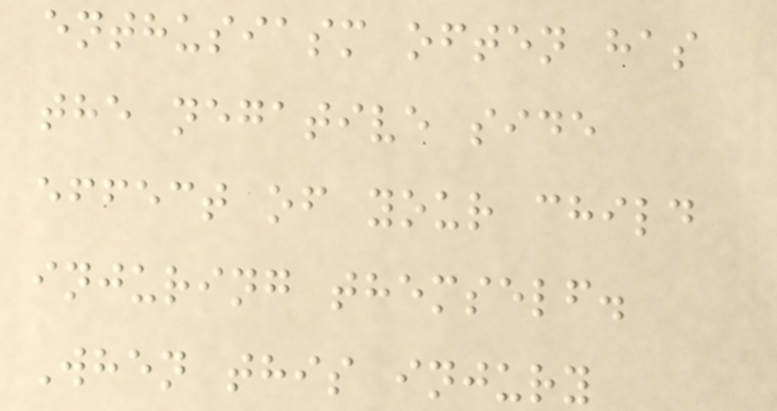enthusiasm often has
the negative side
effect of your child
injuring themself.
When this injury
